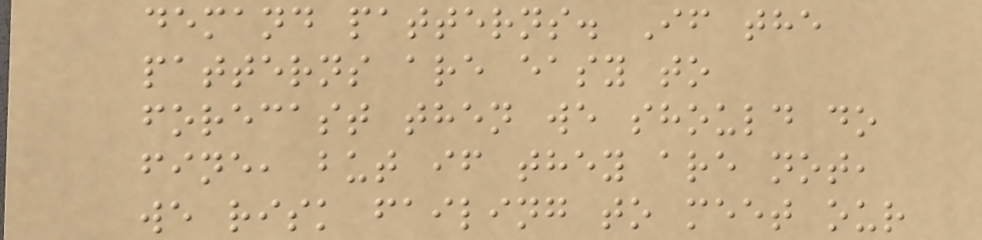demand patterns. If the
patterns are easy to
forecast then we should do
fine, but if they are not,
we risk failing to meet our
